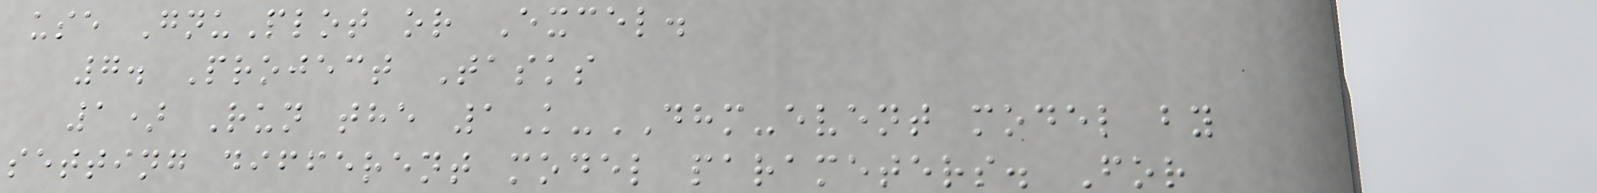use GnuPlot or Excel.
7. Project Tasks
1) Run the 1K-DHM-event model by
setting different model parameters. For
